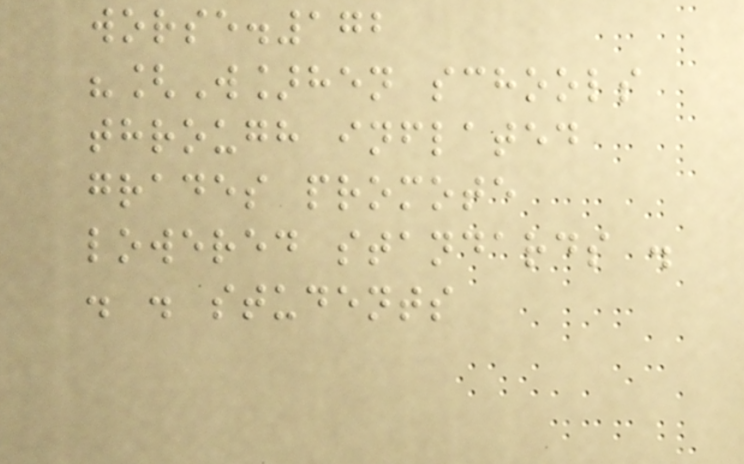worse.172
"[W]hen schools
through inflated
grades promote
lowered standards .
. . students
